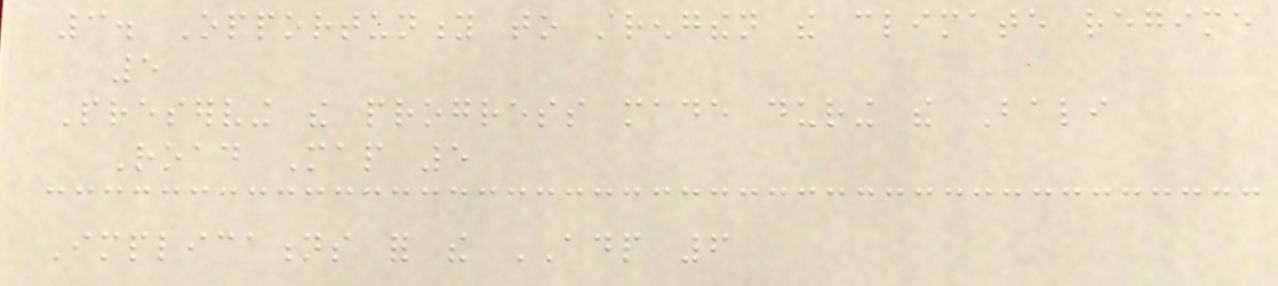3. Opportunity to strengthen the climate regime
5
Preserving the progress made during the Bali
Road Map 5
Implications for the ADP 6
